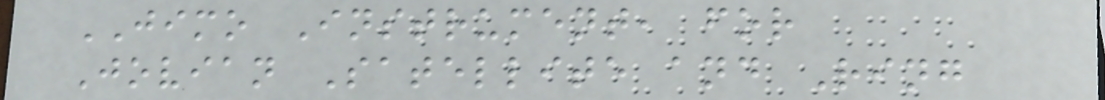JIMO Instrument, for
Jovian Satellite and Ring
